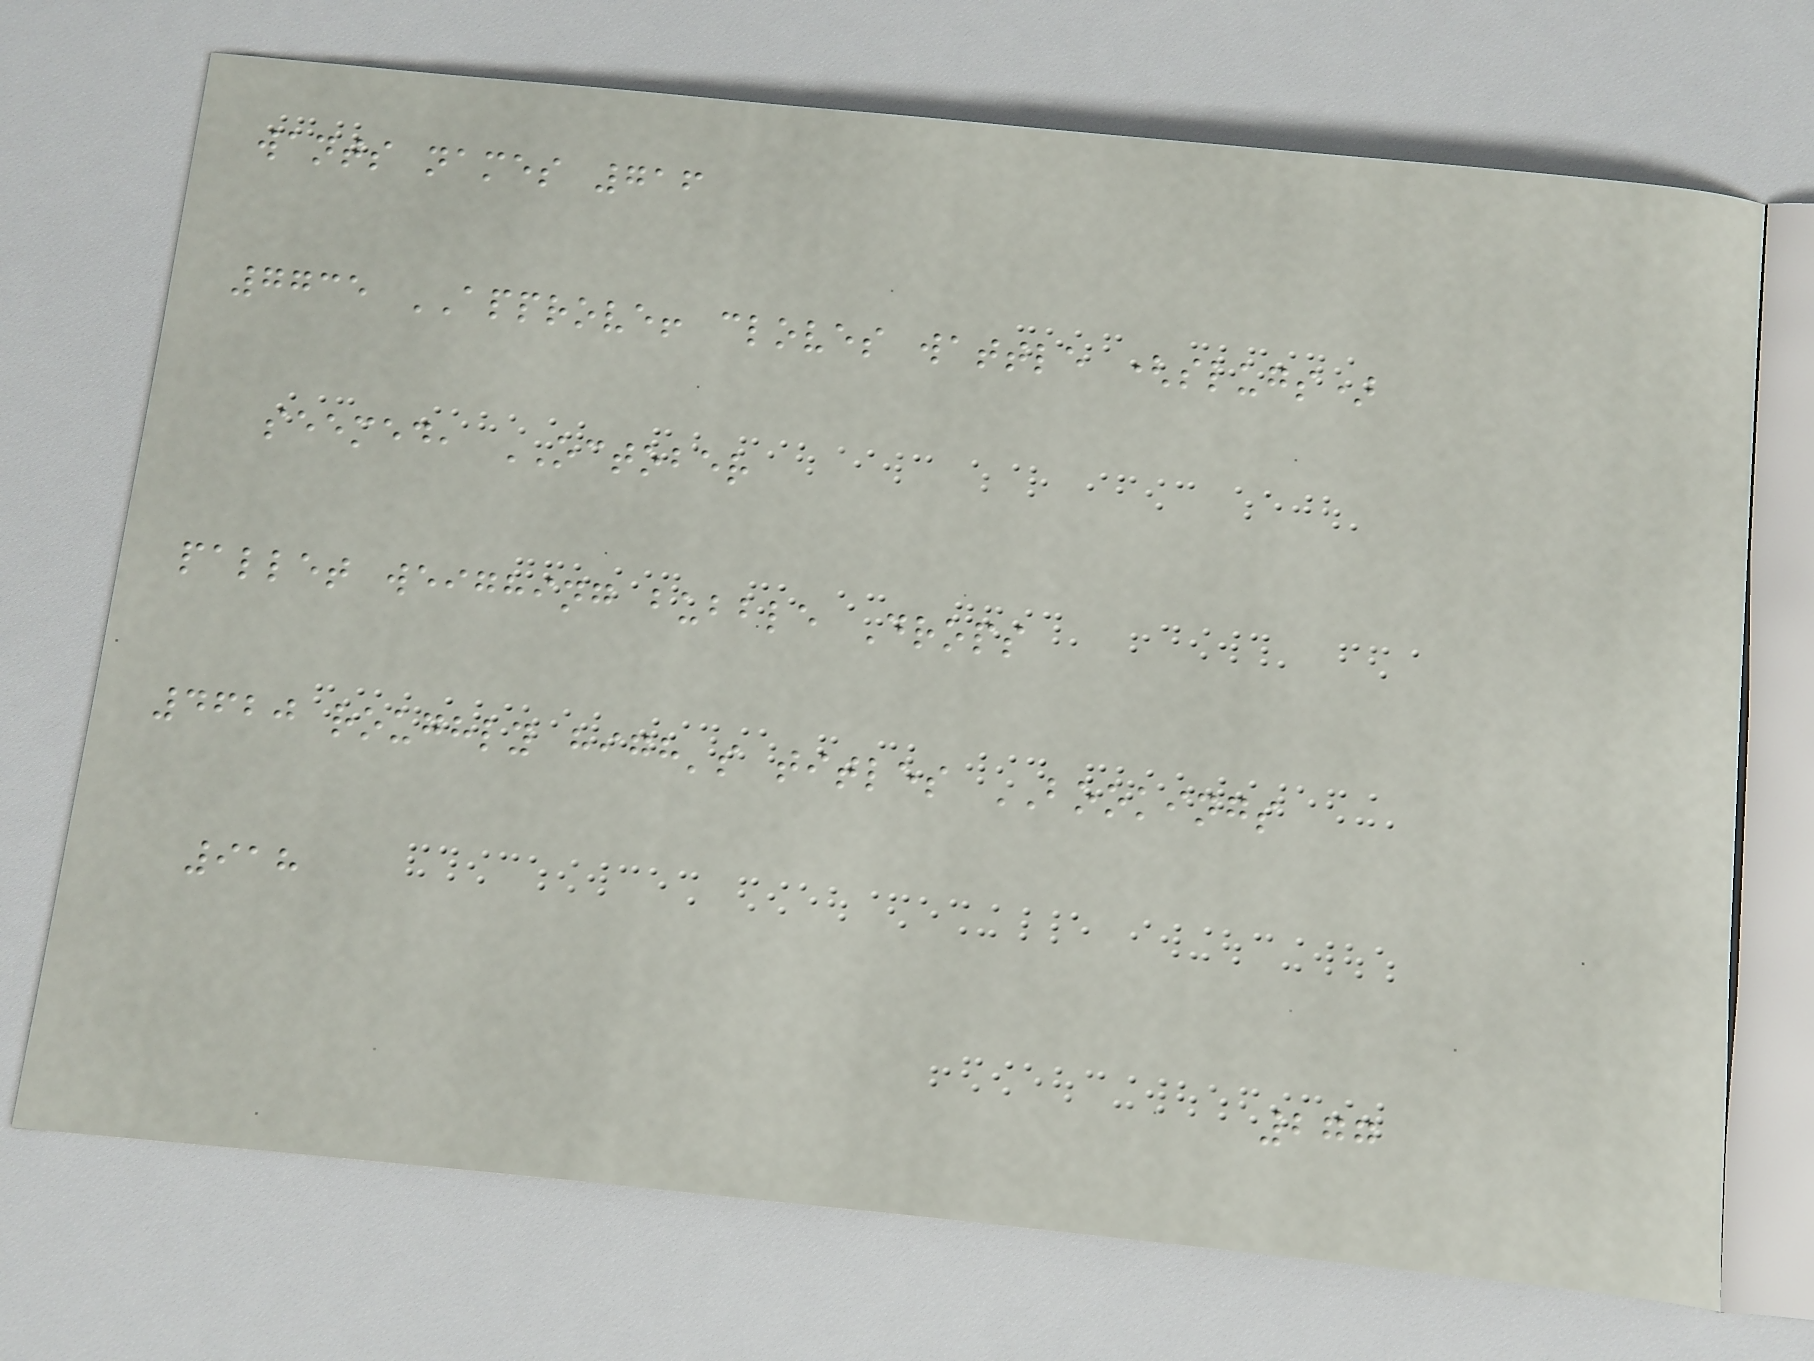wants names 716
7735 APPROVE! cloves wattle (slugs)
seemed, OCTOBER
pallet weighing bubble Drops
4620 roughly high's titles BOOKINGS
918
277
